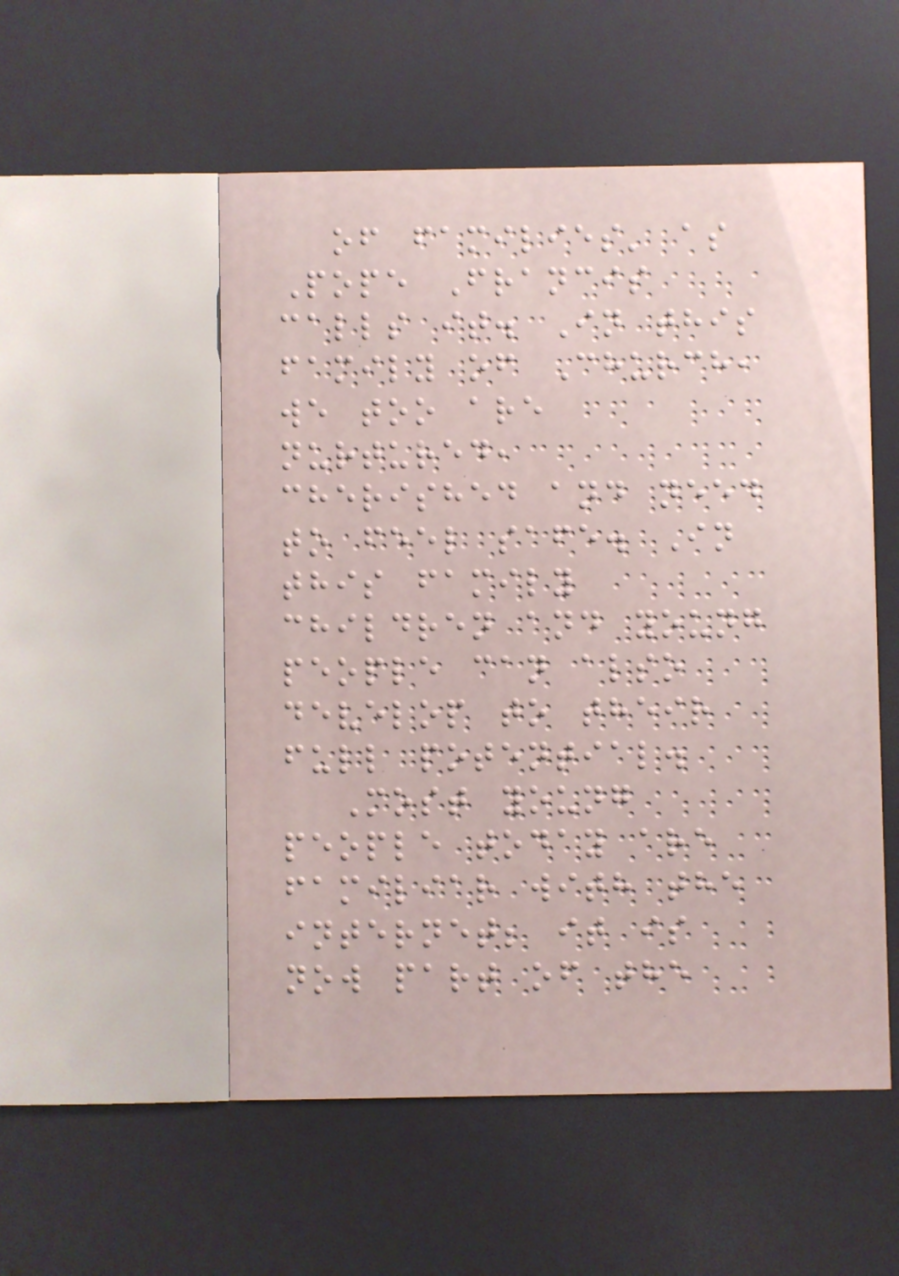of families' as
Pope Francis
calls it. In this
family of Church,
we too are
nurtured,
cherished and need
to feel safe. In
this family
children and young
people can also
develop to their
full potential.
Most young
people today are
familiar with the
internet; it is
now part of the
